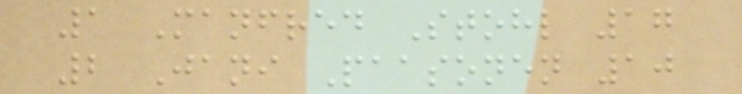1 Manfred Stohl 17
2 Jani Paasonen 10
